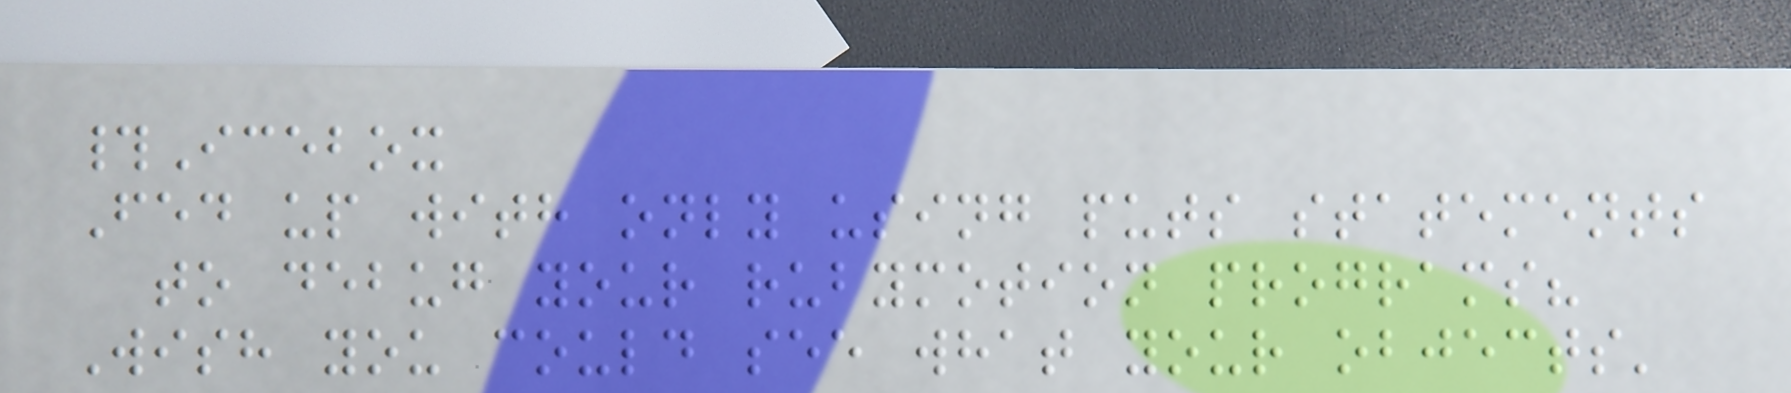#Icebox
Fed up with only using puts statements
to debug your rubymotion programs?
Wish you could see what your objects'
